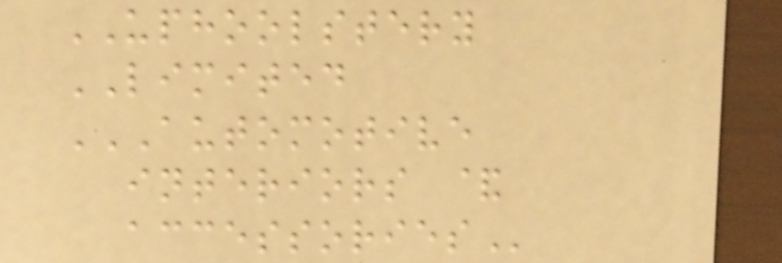UPHOOLSTERY
LIMITED
AUTOMOTIVE
INTERIORS &
ACCESSORIES
